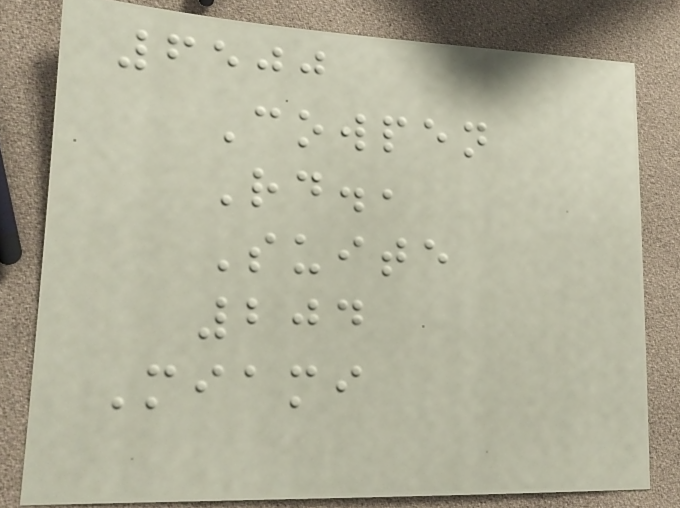6500
Cowpen
Rd.,
Suite
204
Miami
